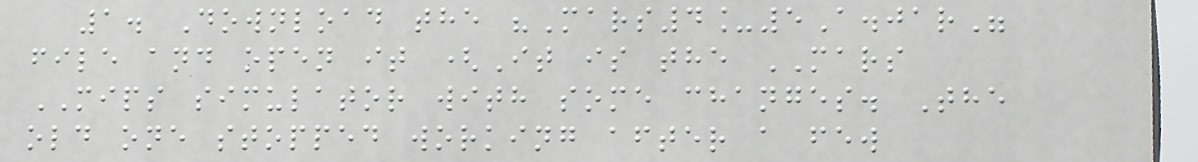1. Download the "Mars4_5A.jar"
file and open it (It is the MARS
MIPS simulator with some changes. The
old one stopped working after a few
